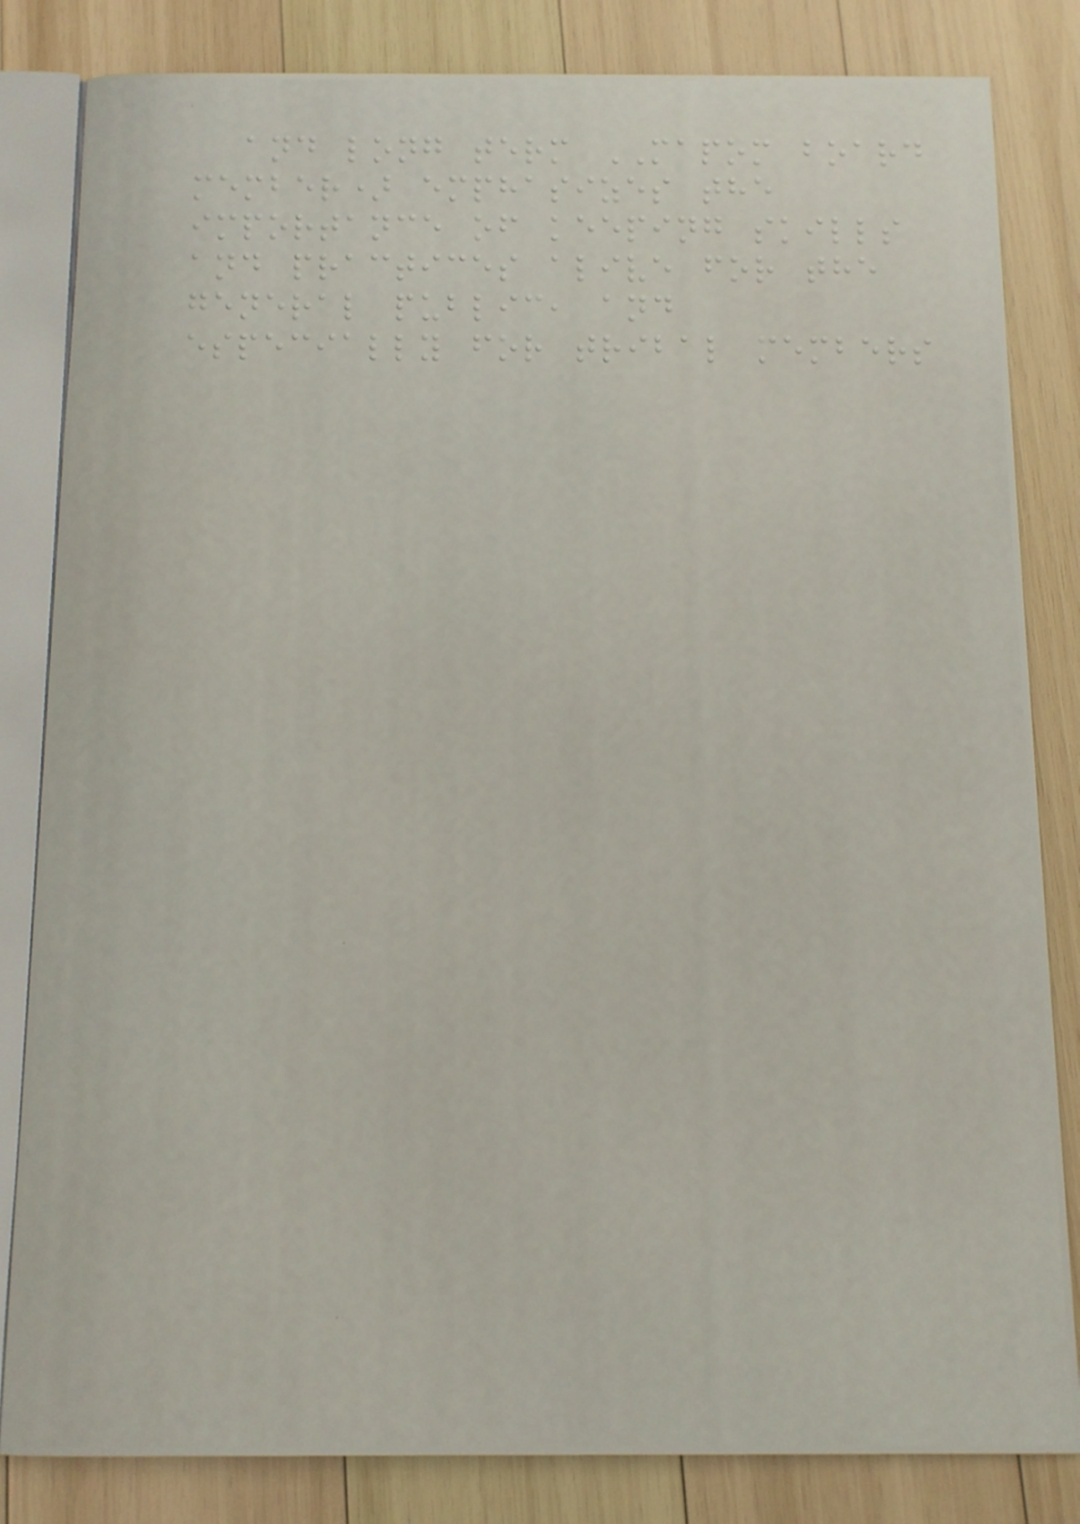and long term MAPOM board
member) emphasizes the
importance of keeping skills
and practices alive for the
general public, and
especially for tribal members
